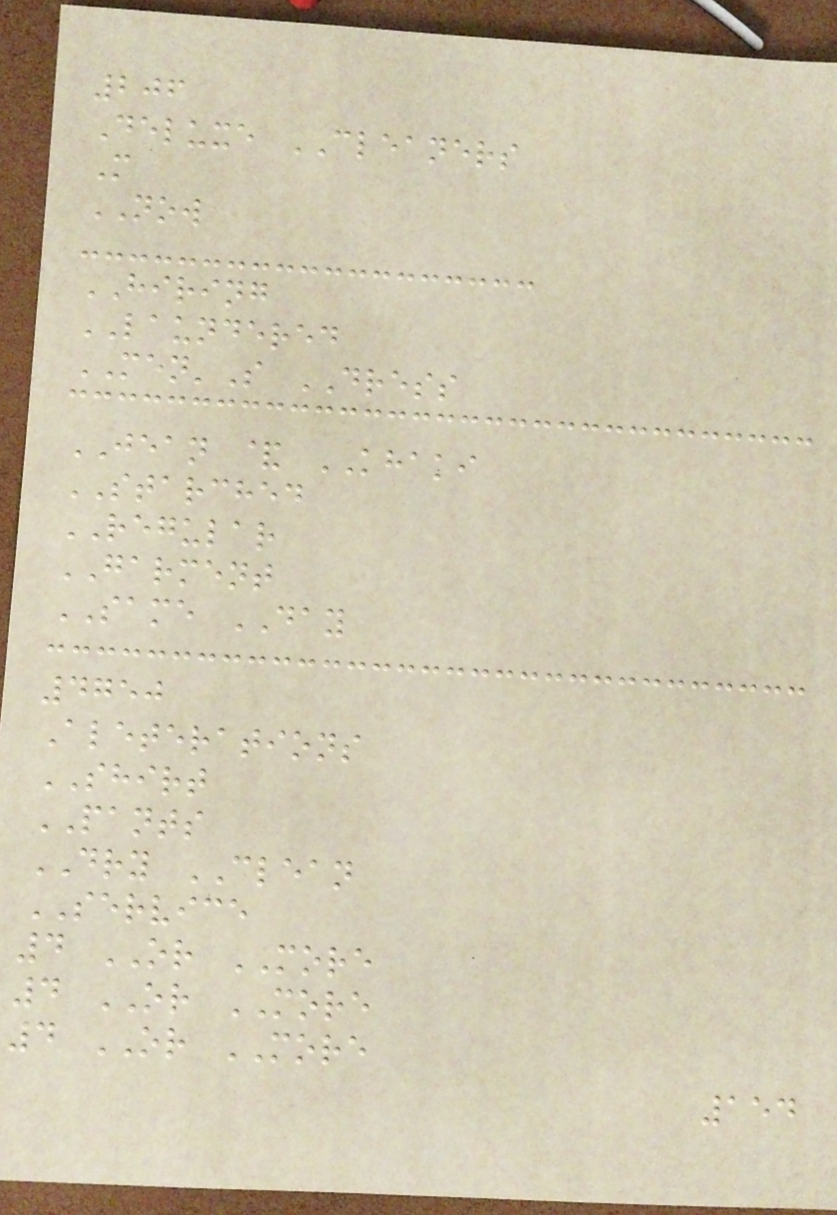206
Deluxe CLEANERS
M
NOW
HIRING
LAUNDERED
MEN'S DRESS
JEAN & KHAKI
STARCHED
REGULAR
GARMENT
SAME DAY
4750
Aleterations
SHIRT
PANTS
DRY CLEAN
SERVICE
4 OR MORE
4 OR MORE
4 OR MORE
154
